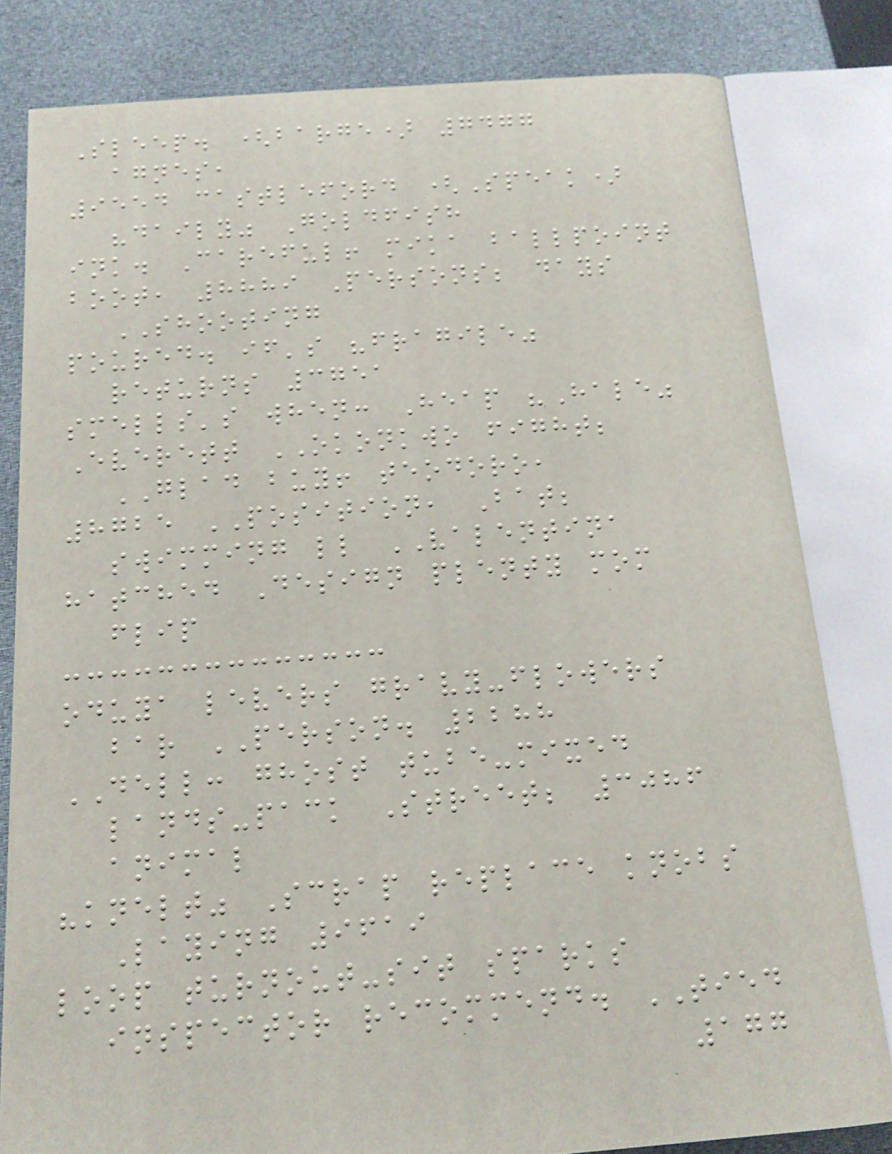Sleep. (barge) 7477
agnes,
9554 castleford (Speak)
"daily" Goldfish
ink. Careful! mika ballpoint
boot, 8889 Persons; days
SHOOTING
poured. if's "fragile"
returns 3751
smells's when: Heap "Hale"
Everett OKONKWO fight;
GLAD buy! teodoro,
8725 POSITION, Bat;
swimming ll VALENTINA
hatched Design plenty mom
flip
oduya levers gravy-flowers
bar PERSON. 2288
DELL: ghost tube-mixed
lands-pack Street; 3086
animal
"knelt" Scrap replace knobs
Laying 9619
loop turnout-sit sparks
inspector recommend. TIED
177
